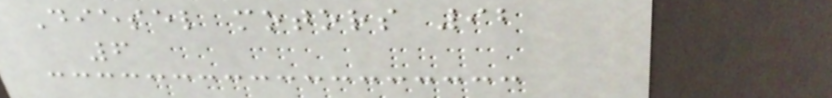Diesel motors 92
6
